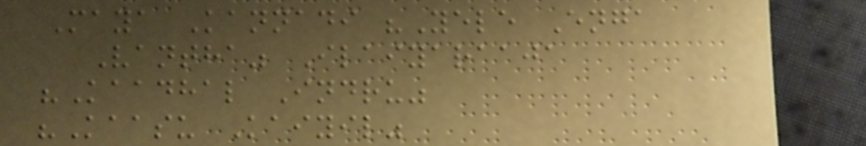Maya Kannadi "Yele Enga
Vantha" Ilaiyaraaja
"Kaadhal Indru"
"Kaasu Kaiyil"
